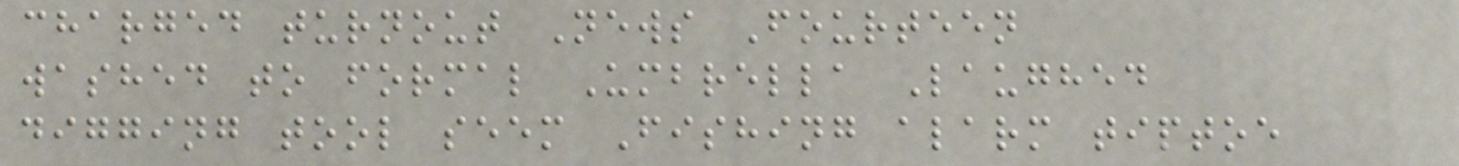charged turnout News Fourteen
washed to formal Umbrella Laughed
digging tool seem Fishing alarm tiptoe
